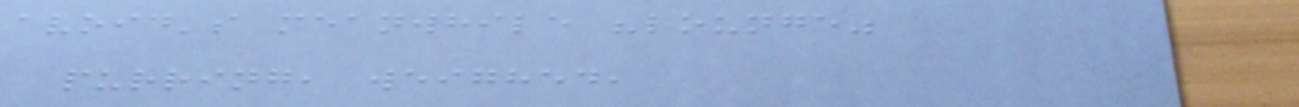avoid's meanwhile "lounge"
purring, weighed,
